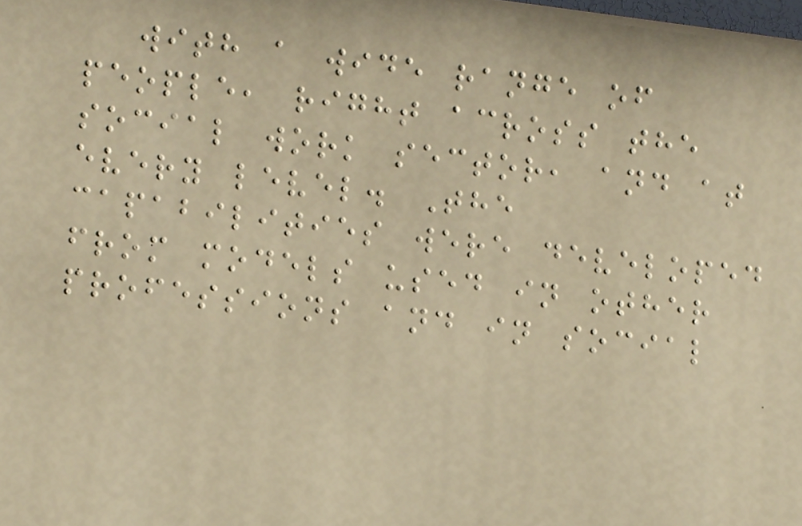with a wide range of
people, right across the
social work sector, and at
every level. The
capabilities were developed
from models used in other
professions and in social
